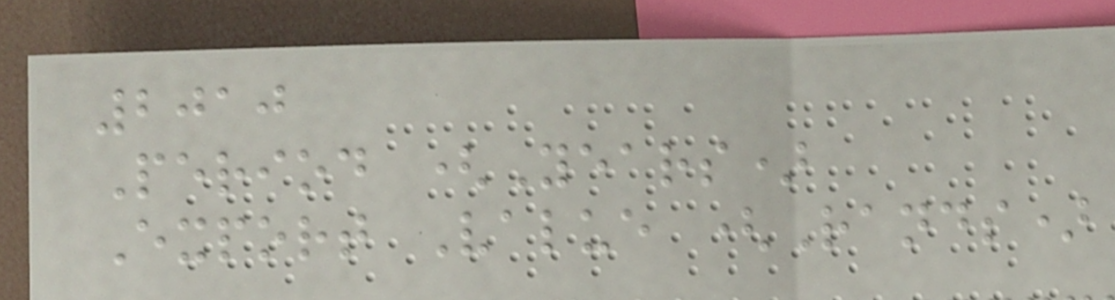2010
Period (Years)
Export Value (Rands)
